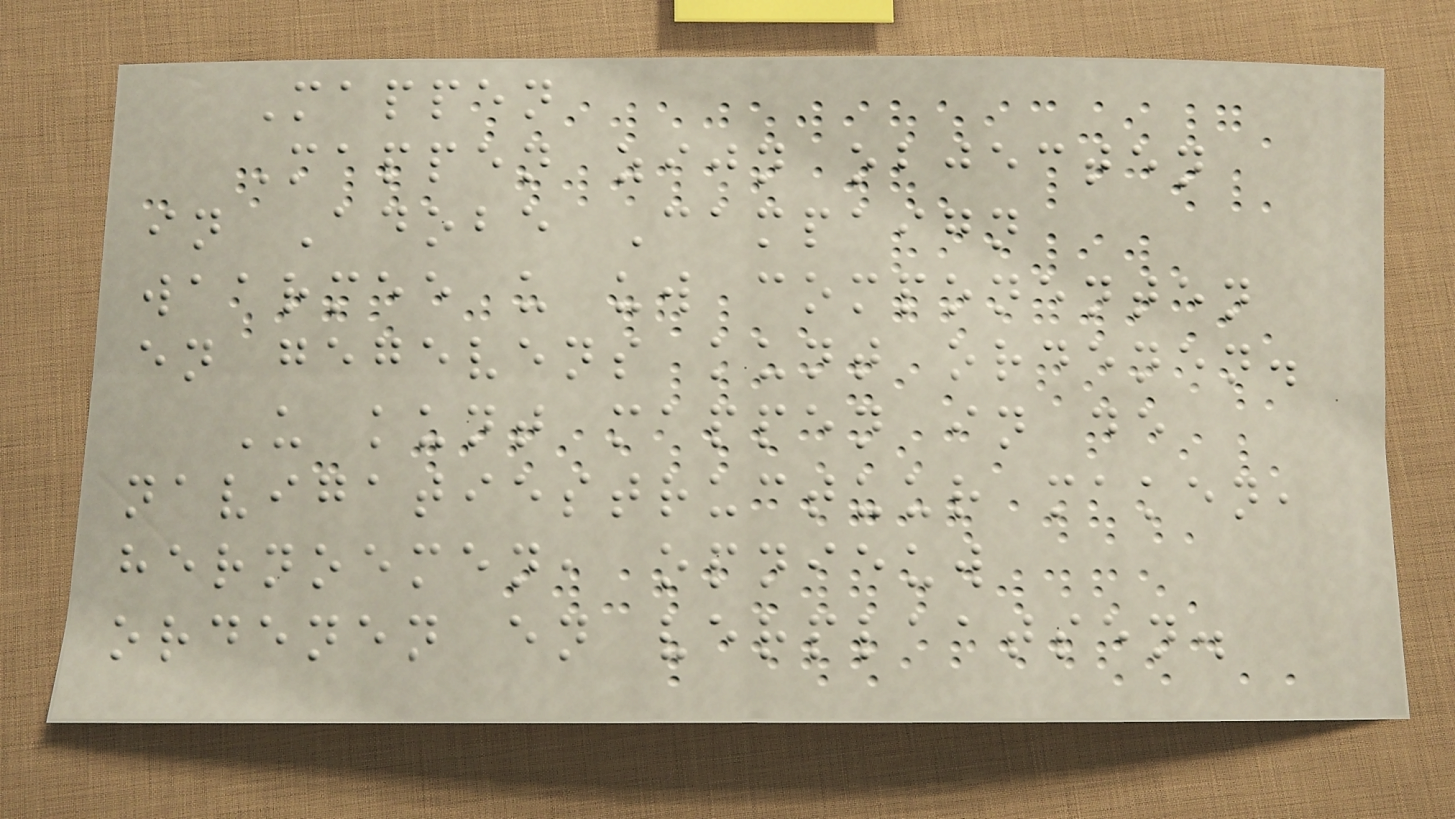Mappen
Mappen zijn objecten
in Adobe Campaign
waarmee u uw componenten
en gegevens kunt ordenen.
U kunt mappen in de
navigatiestructuur maken,
hernoemen, opnieuw
ordenen en verplaatsen.
